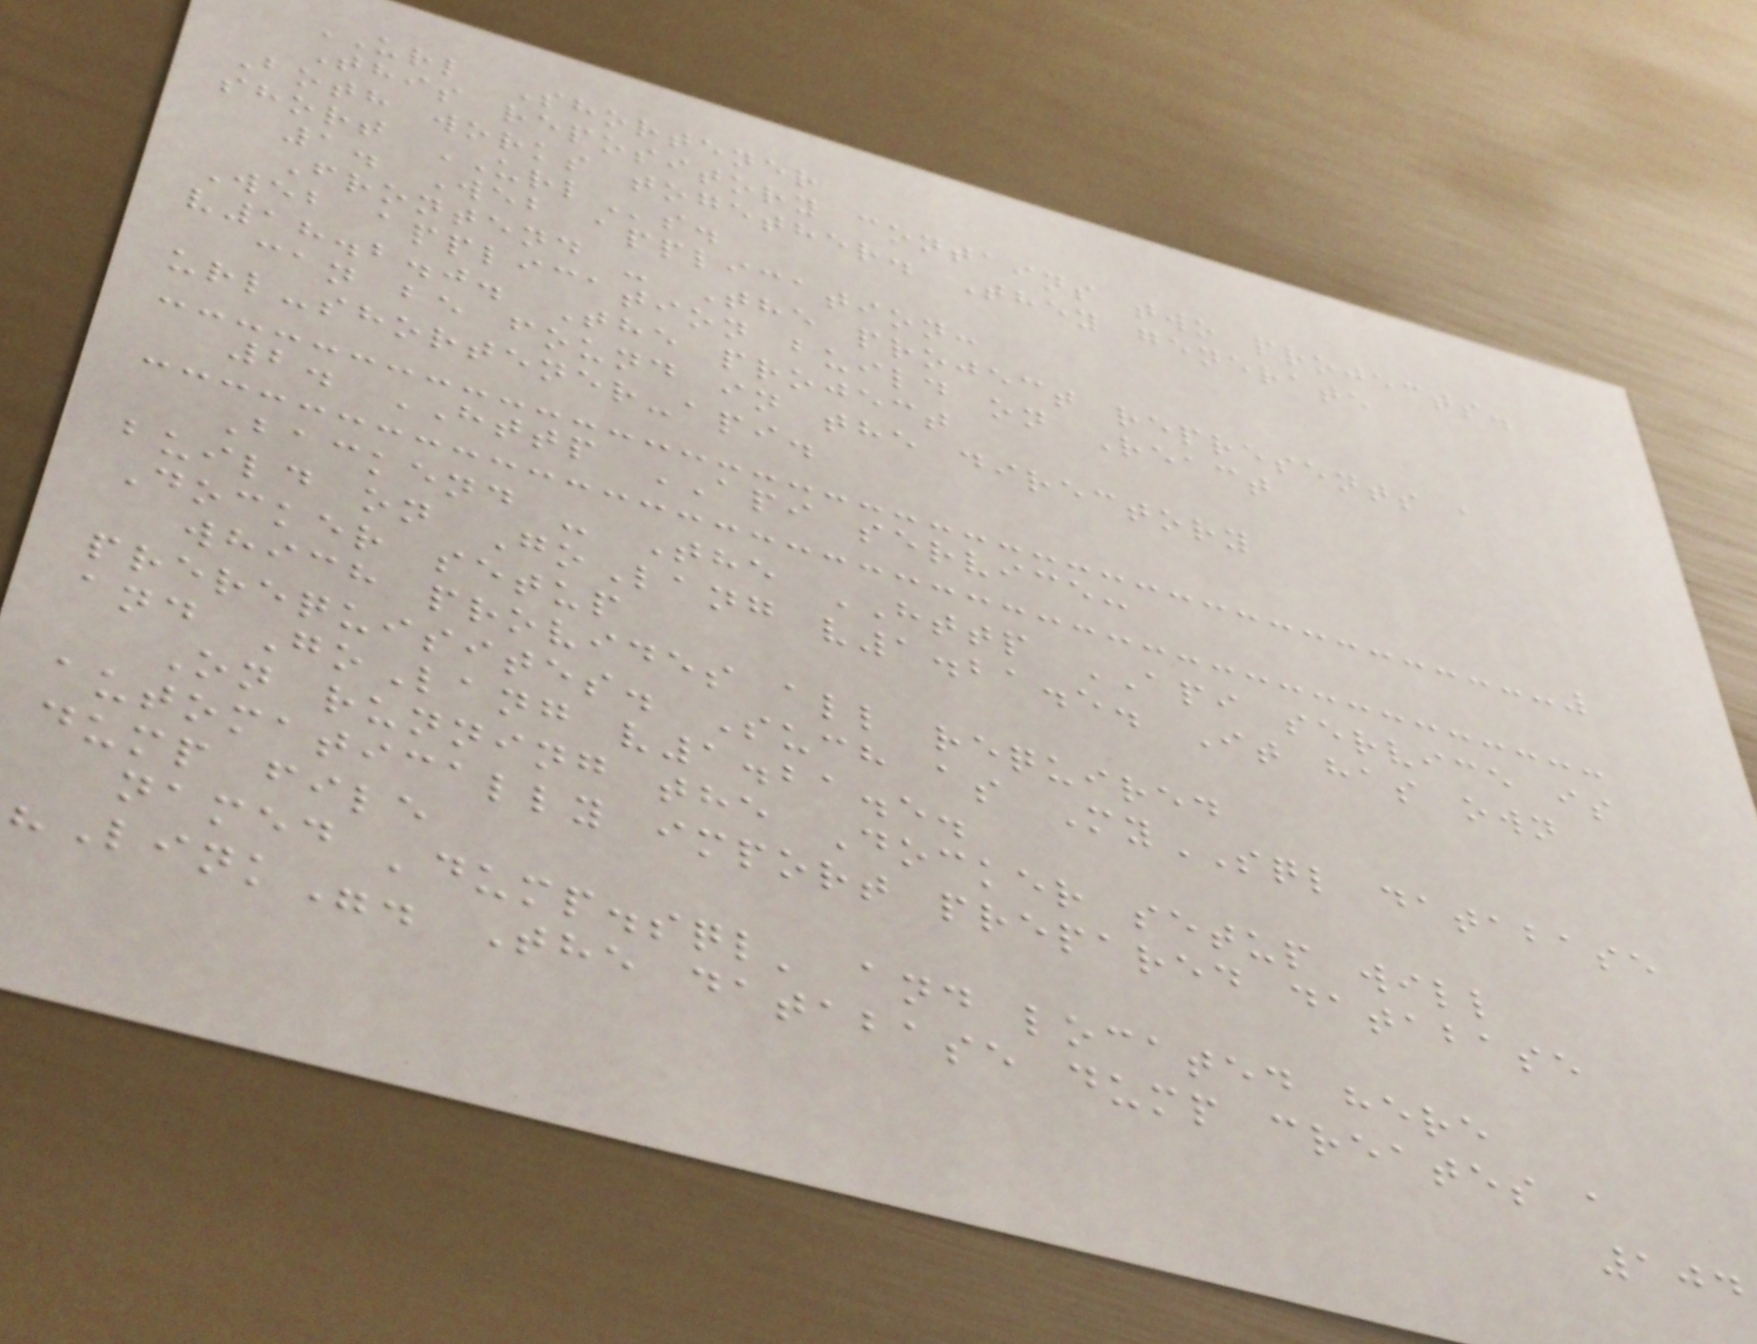URL Shortener
This repository contains two projects.
Both works together. They generate
short URLs.
1. Web application:
Frontend - The project represents a
Web application build on React
v18.2.0. The project
can be found in the directory
url-shortener-api.
2. HTTP API service:
Backend - The HTTP API service is
build on GoLang v1.21.5. It has own
Docker setup
which provides all required
prerequisites. Such as MySQL database
and GoLang v1.21.5.
On running the Docker setup will
automatically import prepared database
dump file
named 'dump.sql' and located here
"Link". The database dump creates a
104
